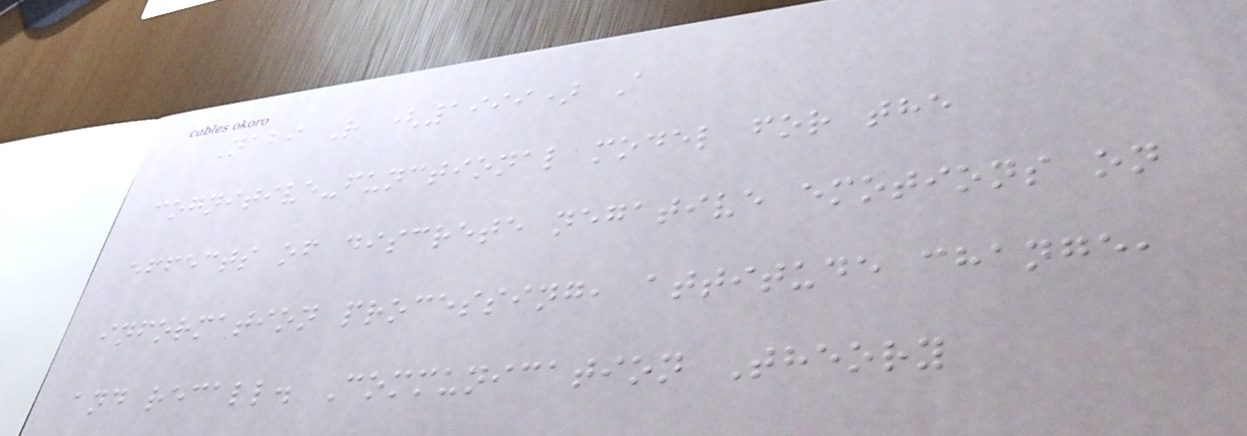Nabi R (1999) A
cognitive-functional model for the
effects of discrete negative emotions on
information processing, attitude change,
and recall. Communication Theory
